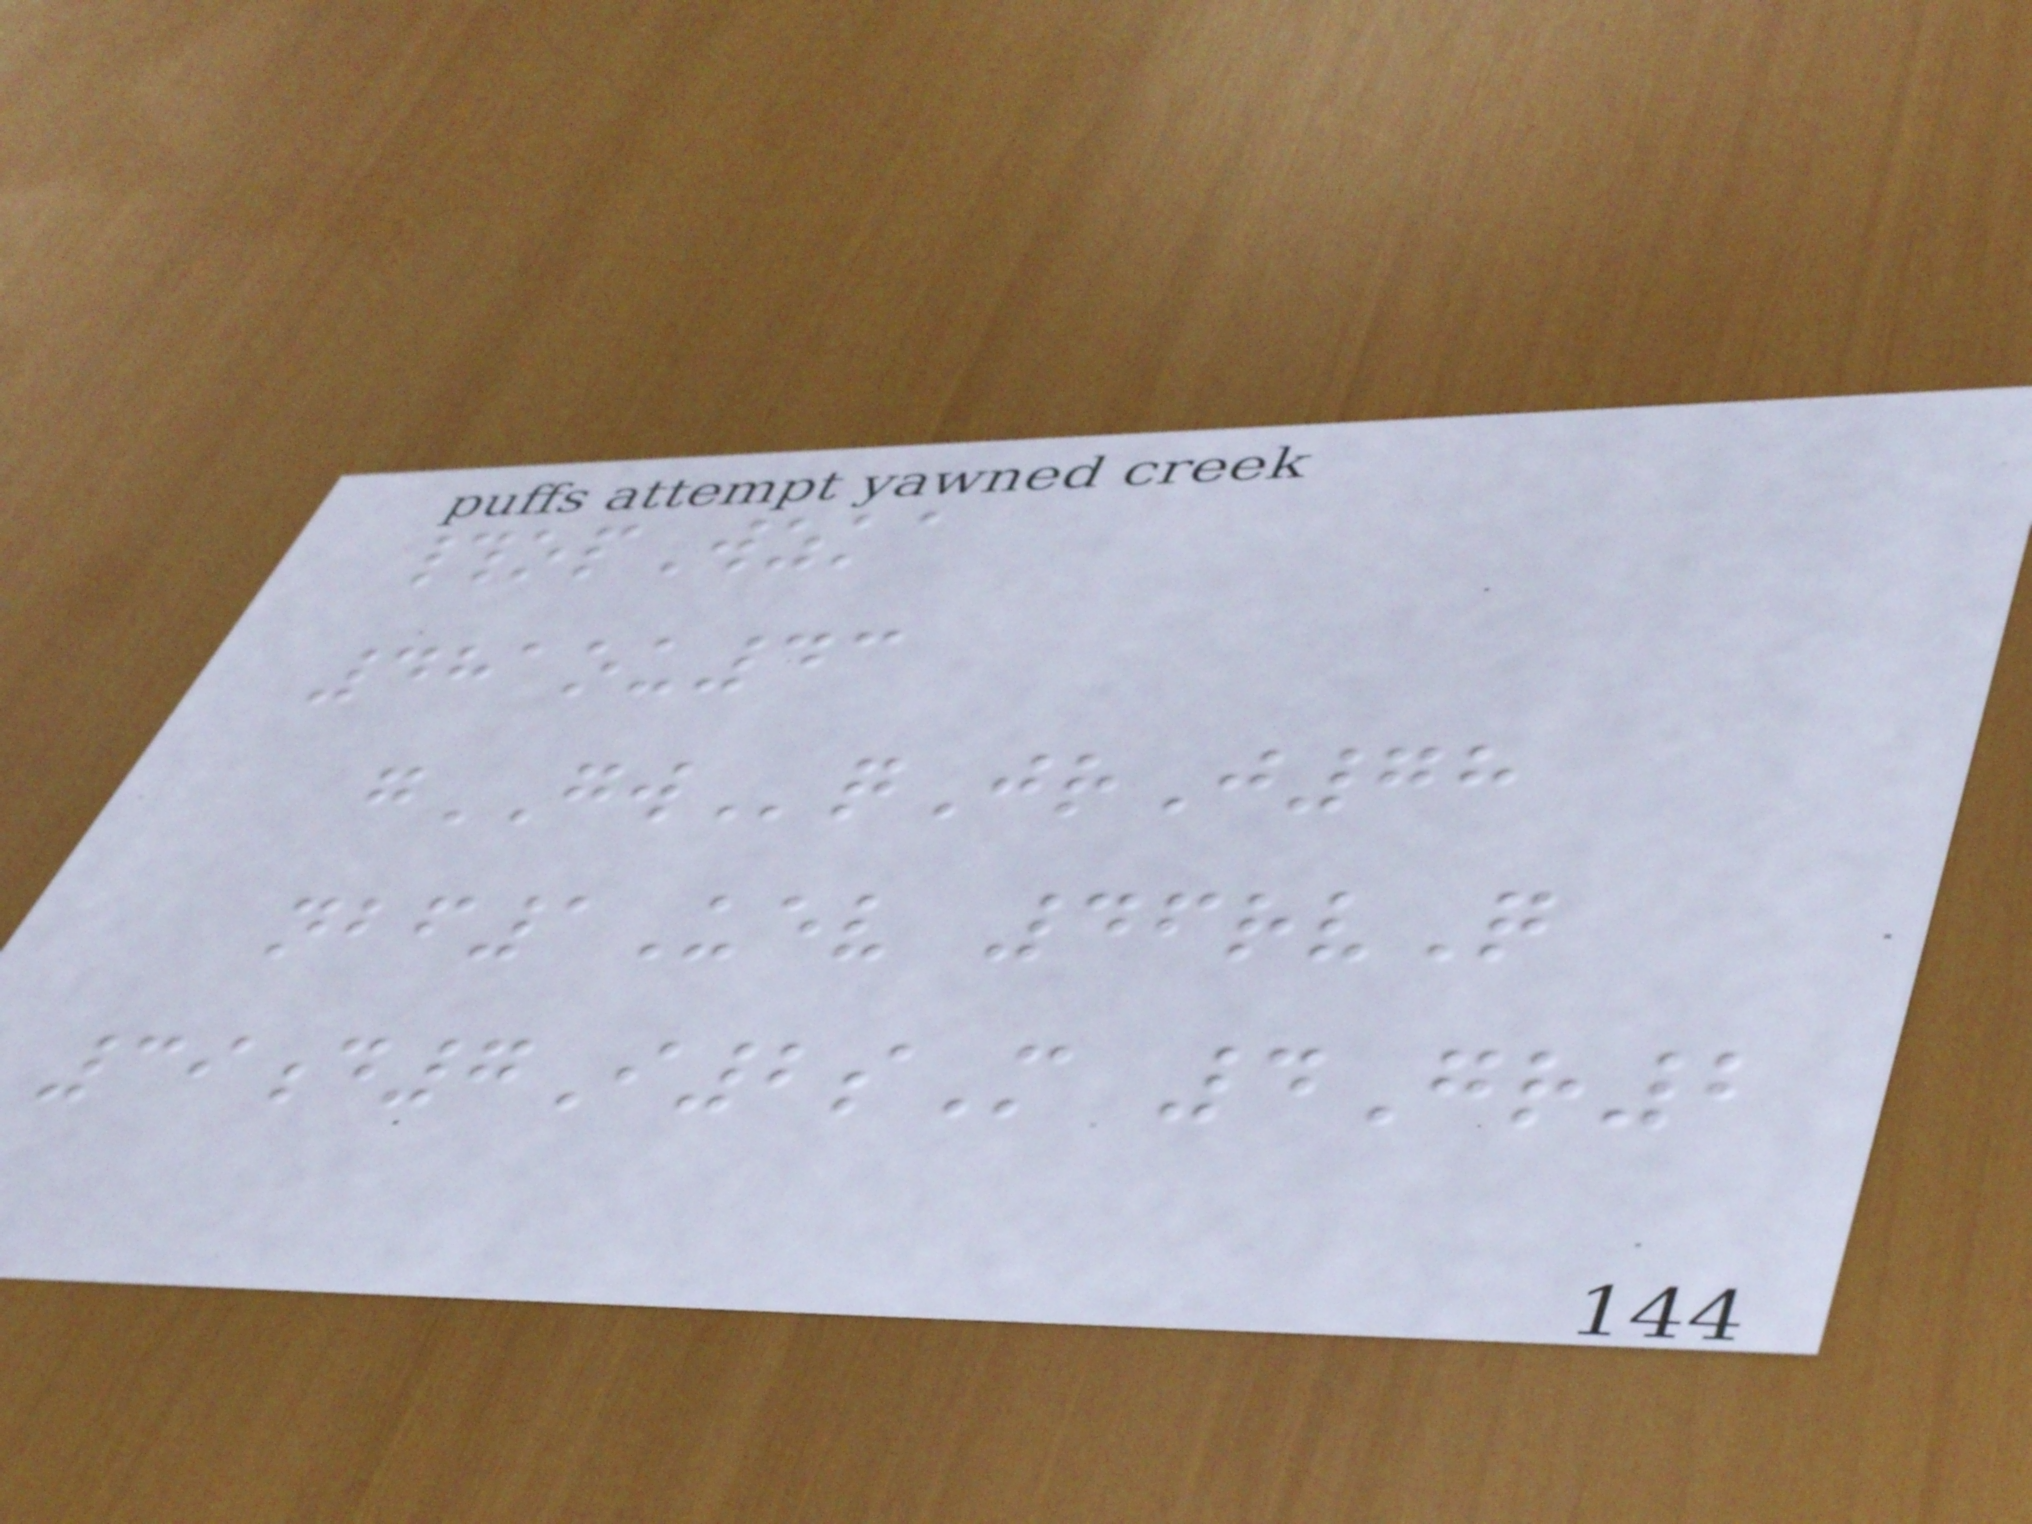#opWzka
481ou43
gGWqJrJ78
nbf1Uev 46rvQ
39d7I2sM 4Gr2
